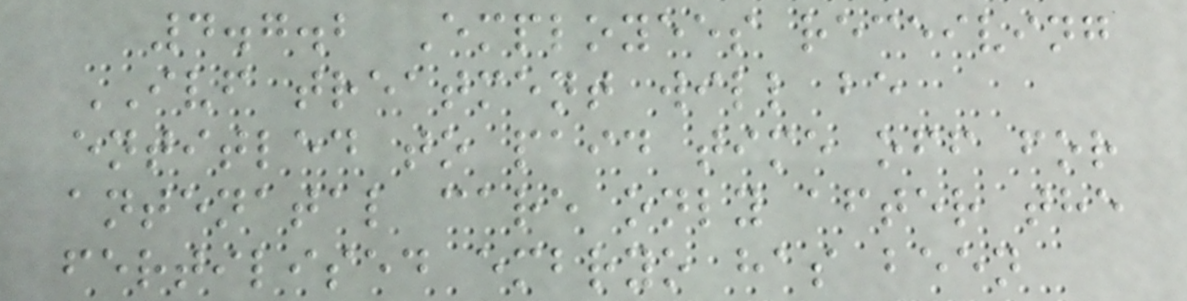4.7.2 Employees receiving
IVF treatment will be
entitled to paid time off for
antenatal care only after the
fertilised embryo has been
